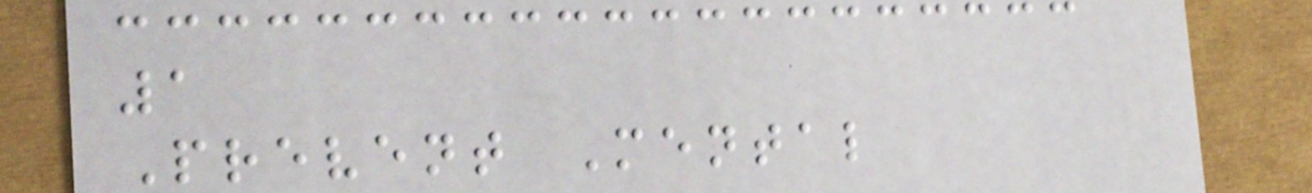1
Prevent Mental
